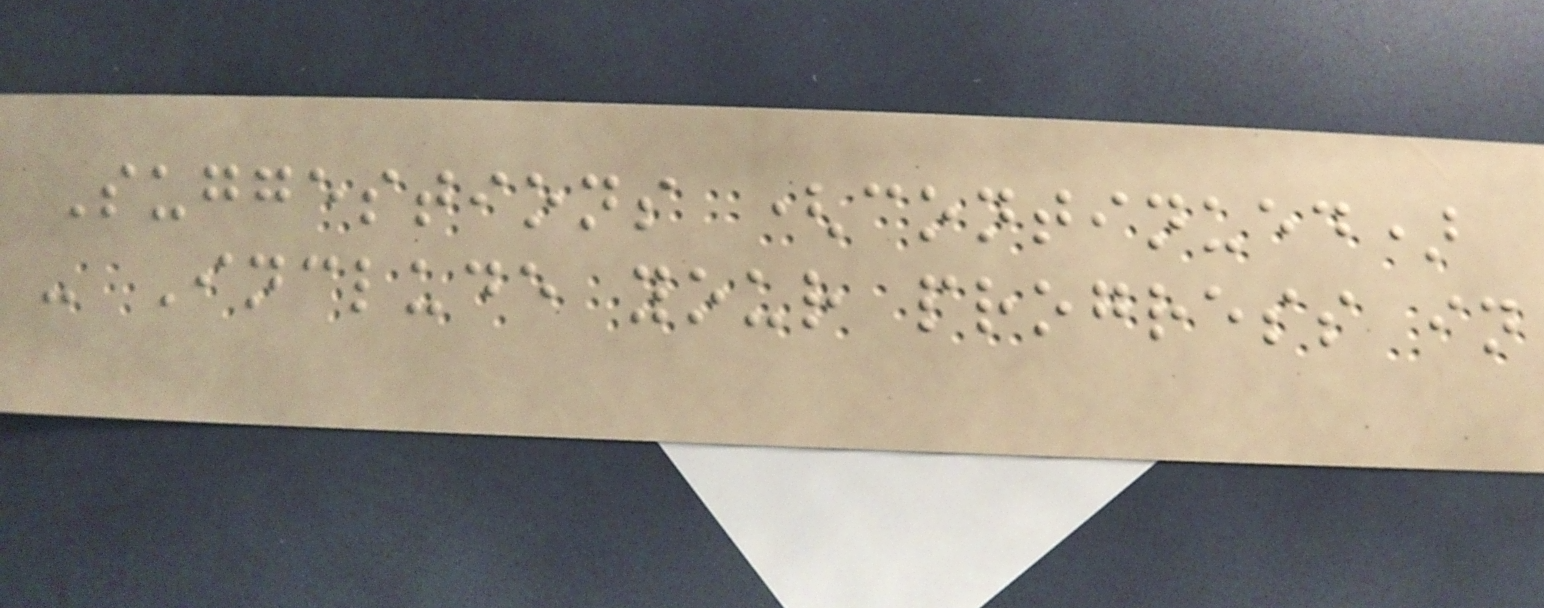Suggestions (continued)
- Include your progress in
